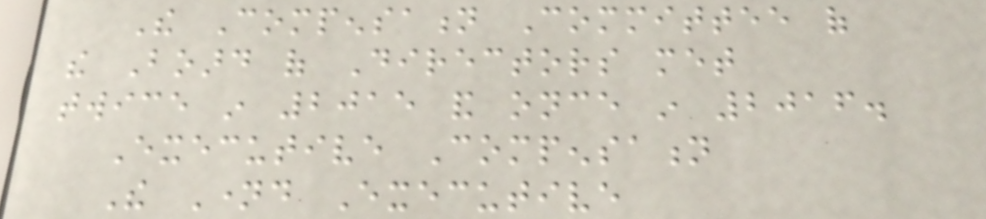The Compensation Committee of
the Board of Directors met
twice in 2015 and once in 2016.
Executive Compensation
The Named Executive
